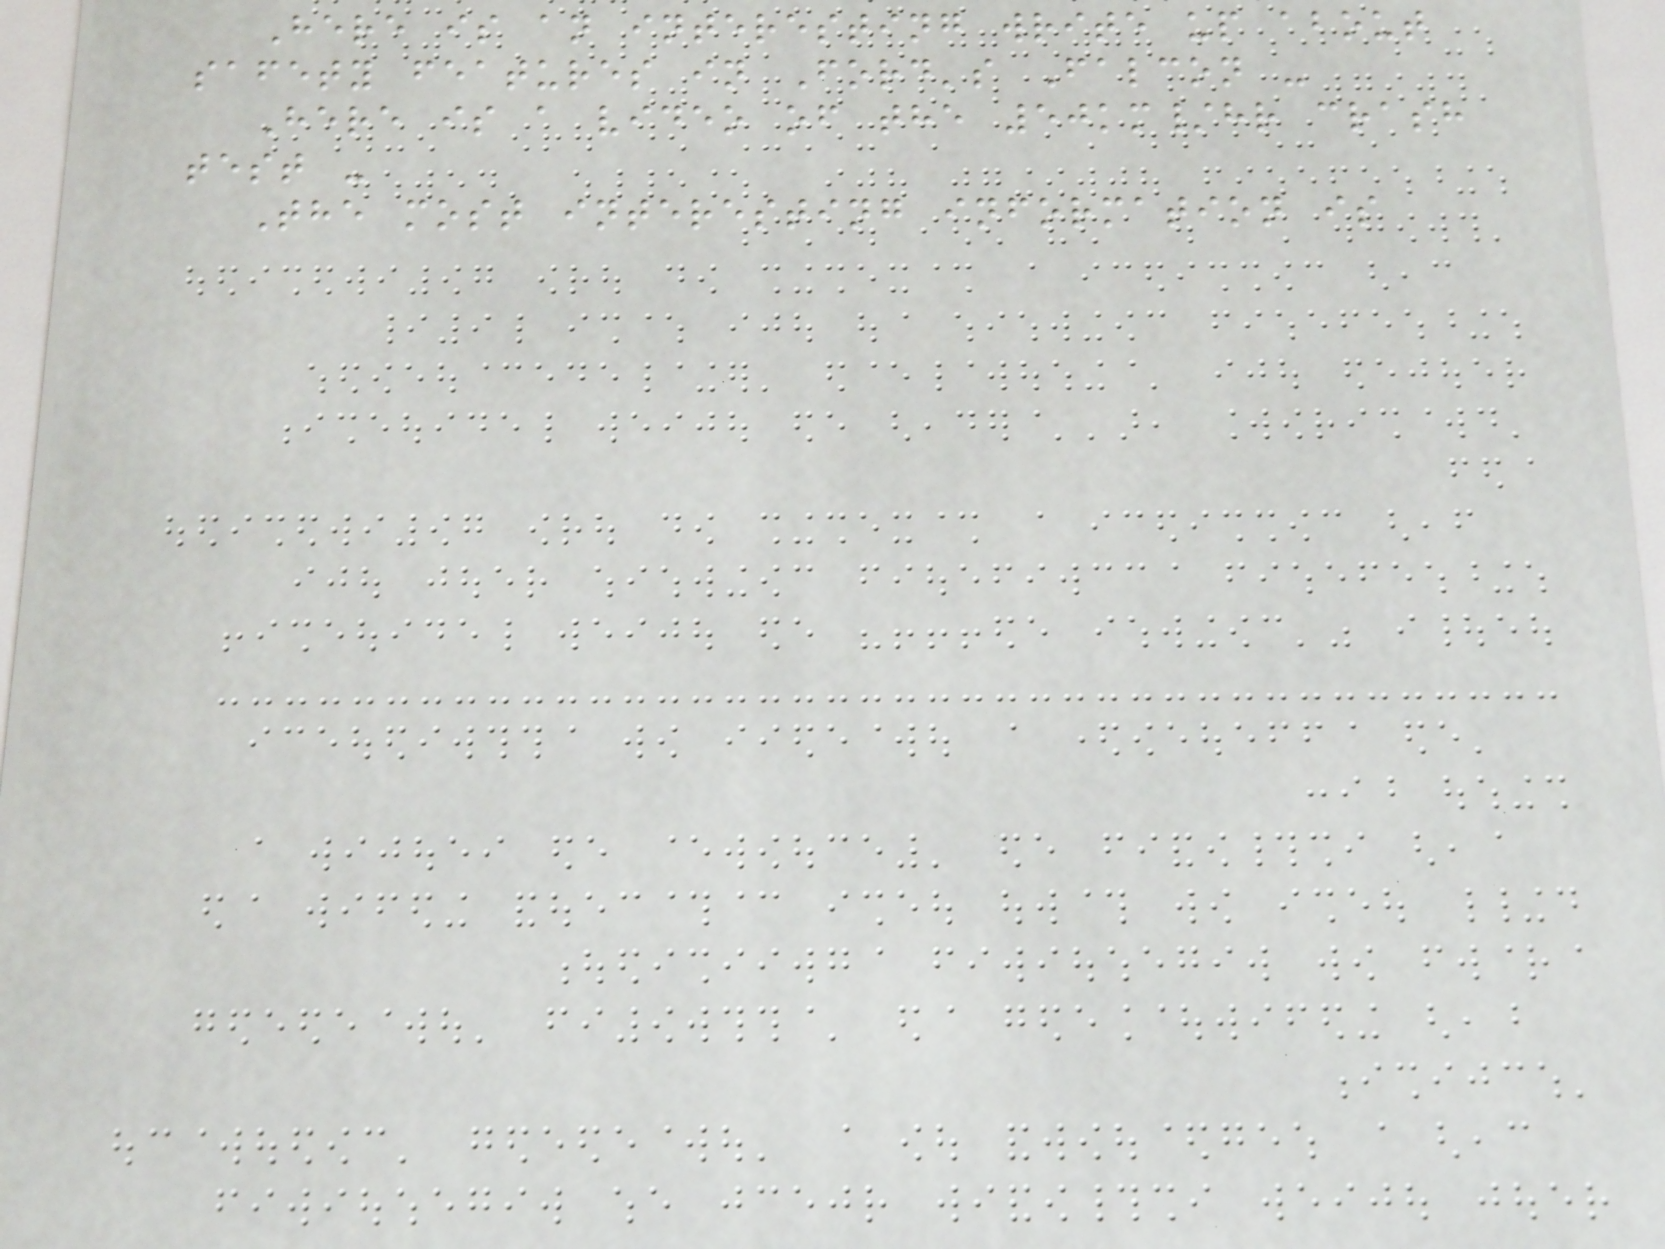Here is an interesting write up about
safety features in Ford's Falcon -
Here is a video of the 50km/hr crash
test -
The most interesting information is
